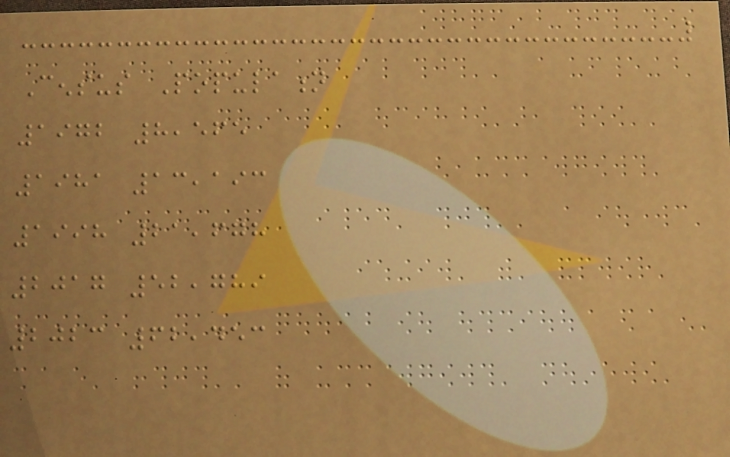Census Population
1972 8,565
1981 13,193
1998 21,678
2017 52,789
2023 62,453
